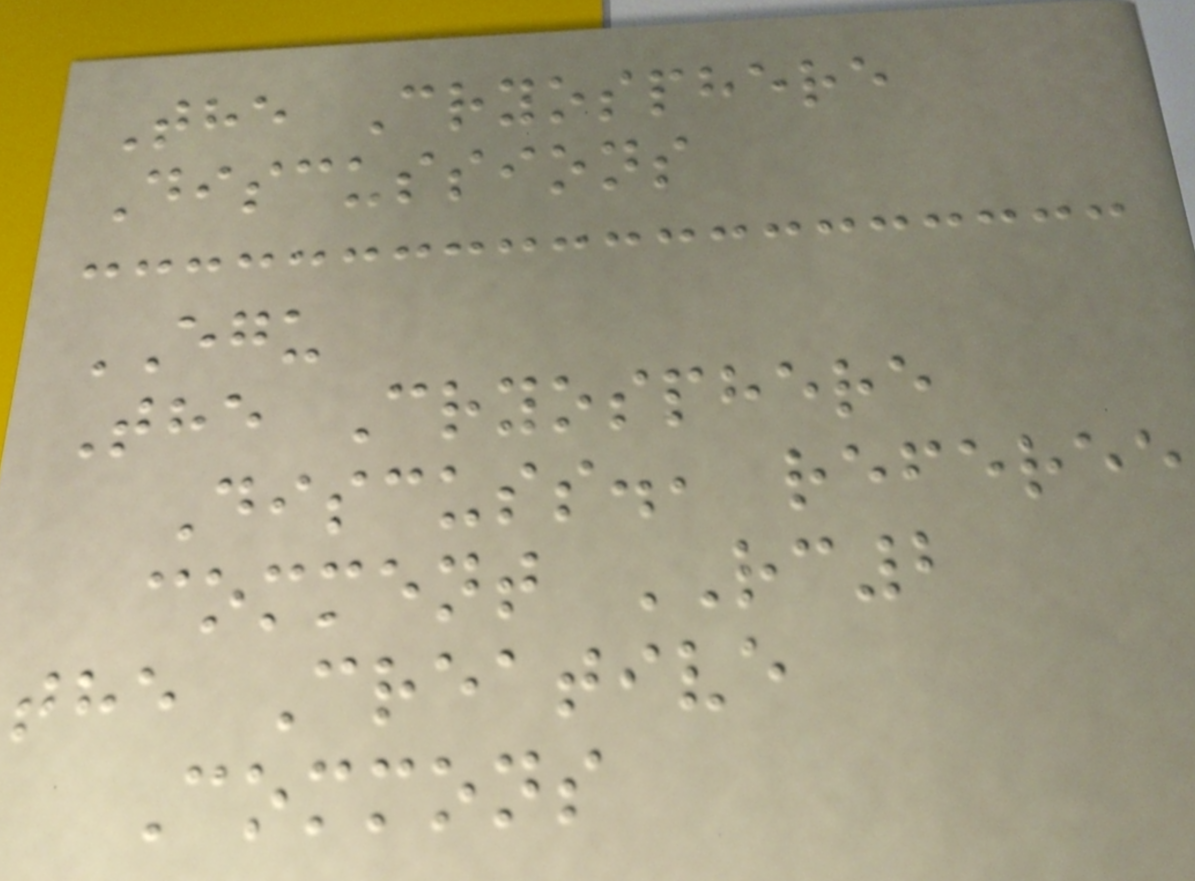The Cryosphere
Discussions
EGU
The Cryosphere
Discuss., referee
comment RC2
the Creative
Commons
